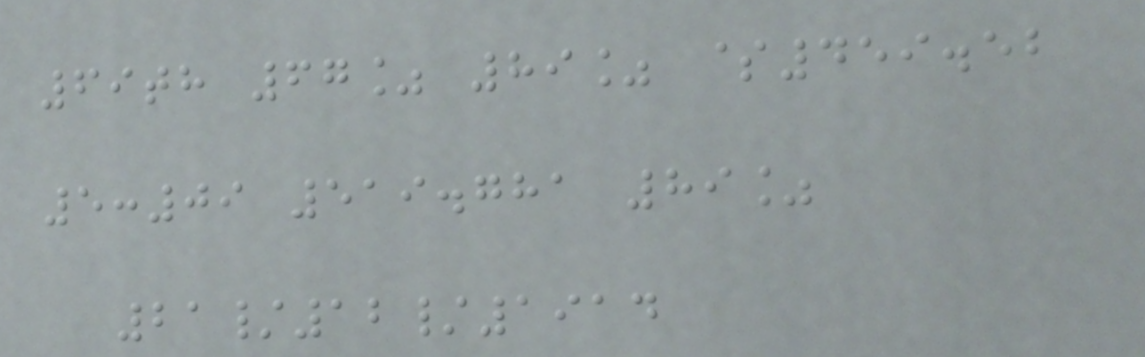69th 67% 89% $459.52
5:09 519.781 89%
21/12/1914
